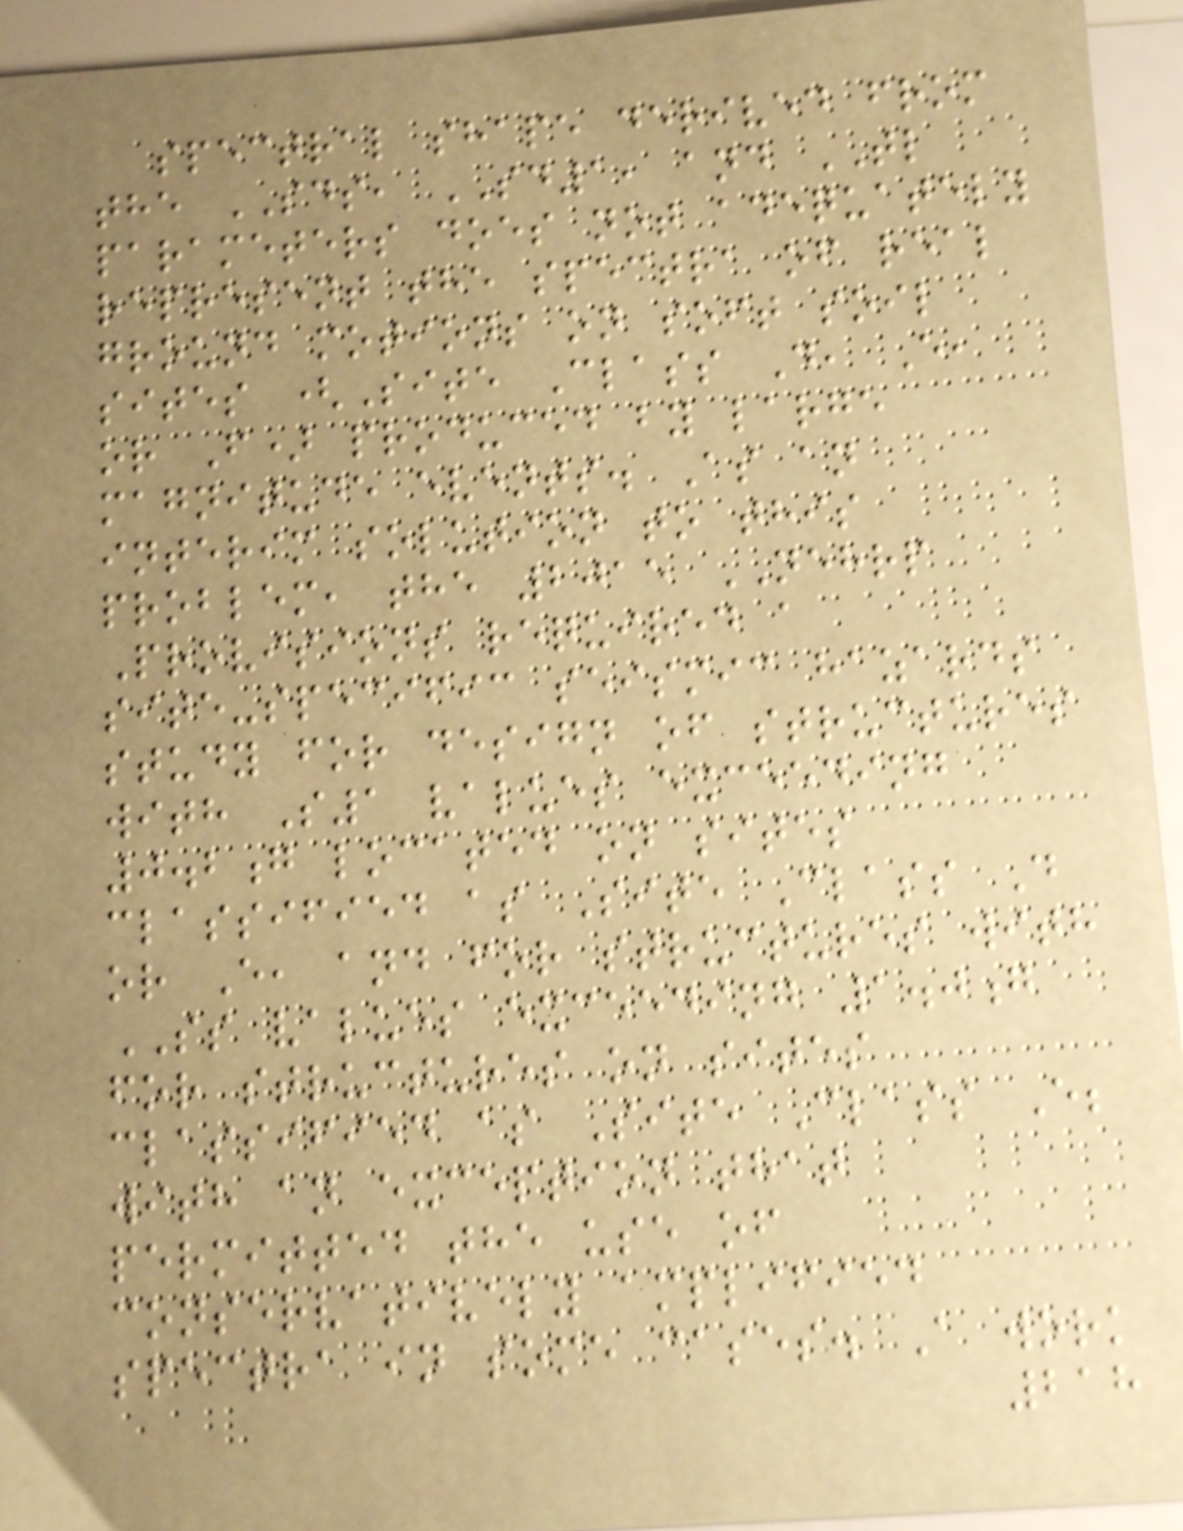spectral shape derived from
the SDS, SD1, and TL
parameters does not adequately
represent the spectra of real
ground motions on soft soil
sites (Site Class D, E,
or F) produced by large
magnitude events. As an
interim solution to this
problem, the 2015 NEHRP
Provisions required a
site-specific seismic hazards
study for design of structures
with S1 values exceeding
0.2g located on sites
classified as Site Class D
or E, and for structures with
SS values exceeding 1.0g
for structures on sites
classified as Site Class E;
with an exception that
permitted the use of
conservatively amplified
spectra in some cases. A work
218
